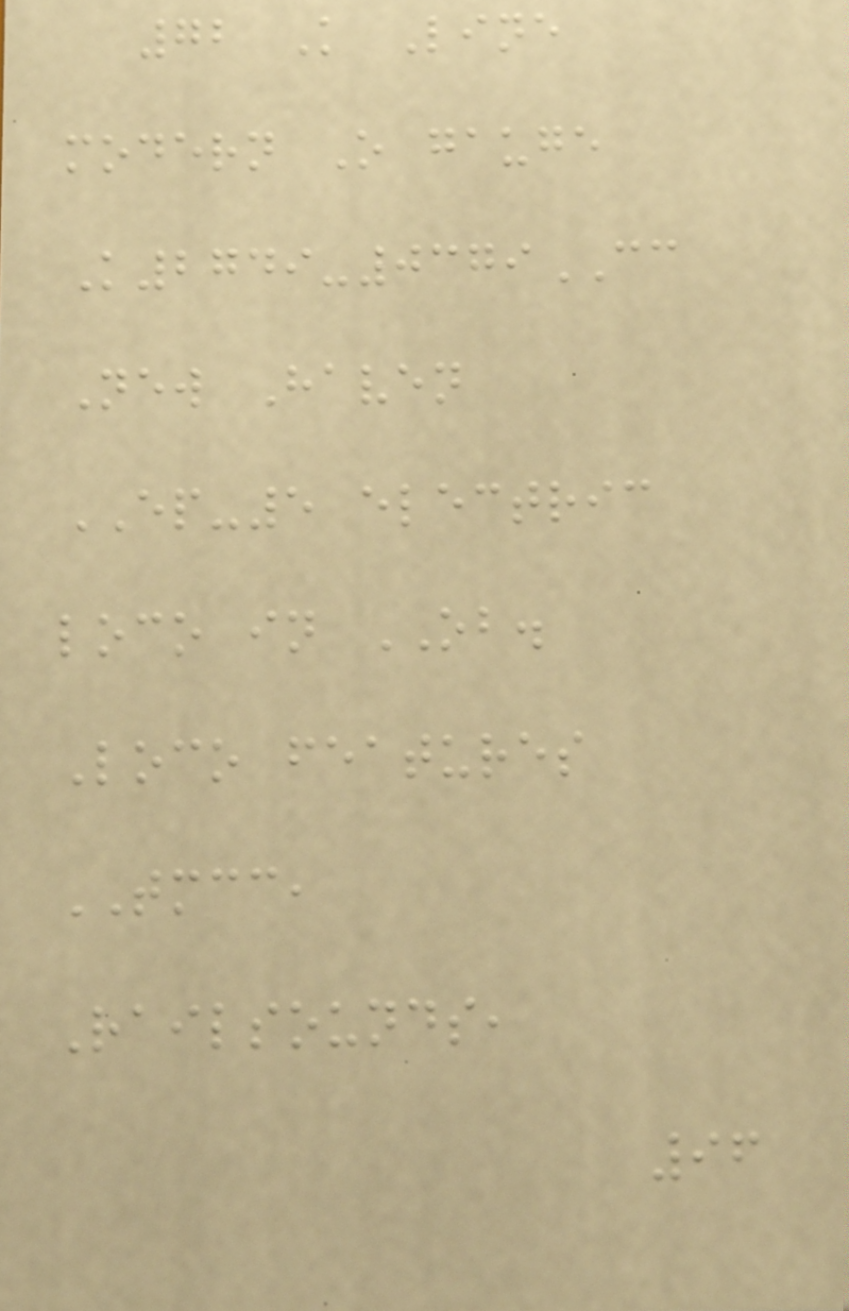72 K Line
modern O gauge
K2749-0379CC
New Haven
EP-5 electric
loco in OB.
Loco features
TMCC,
Railsounds,
96
